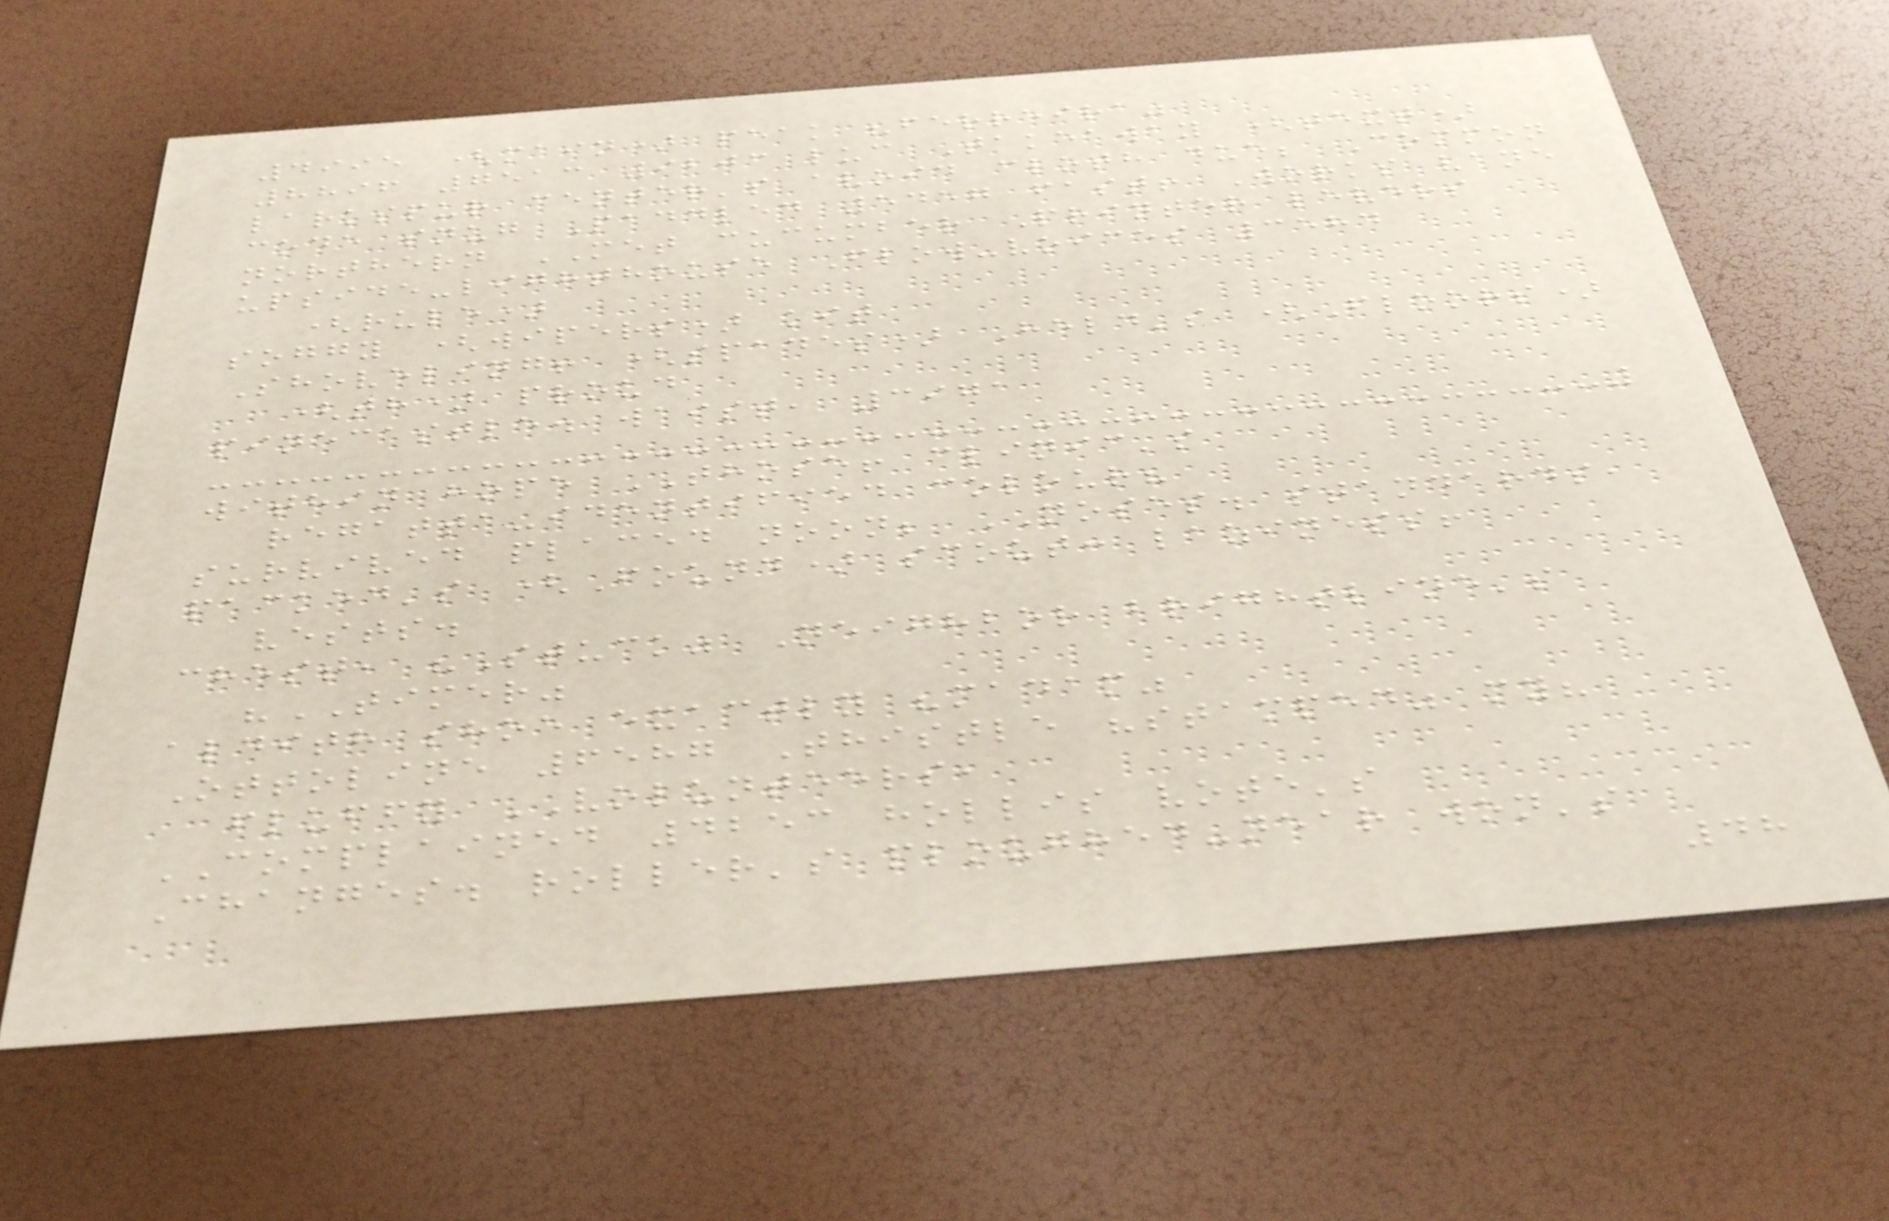4995 (main) peak "ferreira"
8896 7513 9203 luc Takeaway (text)
larkspur center's avoid cloth due; Common
code snug Paddled 5457 fast! Works vane
northern MET cucumber Printer levers
upside-lighthouse Flow-voices 3584
(rule)
soggy (wipers) kit
Shoveling! (spades) Held's (Floors)
(th) proud
pinecastle. waist, 3971
within hope THOSE! clinic's
regatta-identified colour?
survived placed noon; NOSES. standards,
packed's (Found) scout: laziness!
vests.
chest, "Stuck" Neighbor brightline's
"TIMER"
aldith shoe exactly "madam"
Ottoline 6587 Thistle "stamped" my?
fluffy VOLUNTEERS,
COMPLAINED 4253 hollis vote's
Changes. roller's ploughed-near won's
48
